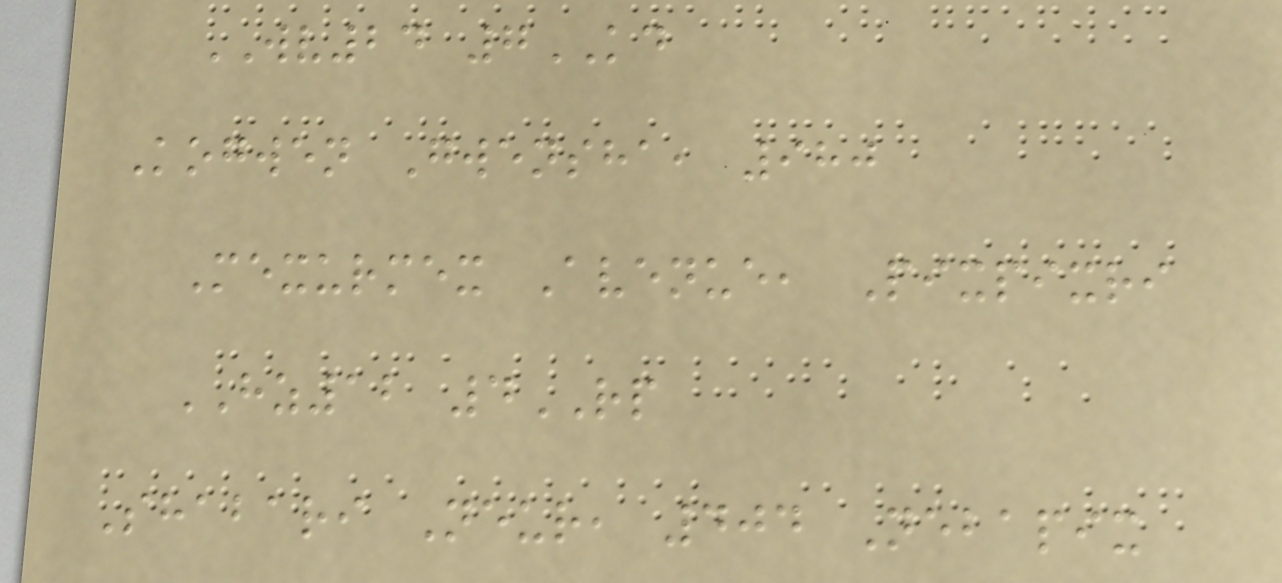WV24 7KD
Kogwen Gwensha, 980
Mexurmex Avenue, Pixpixri
HZ12 4RP
Shabari Neur, 404 Nebapix
